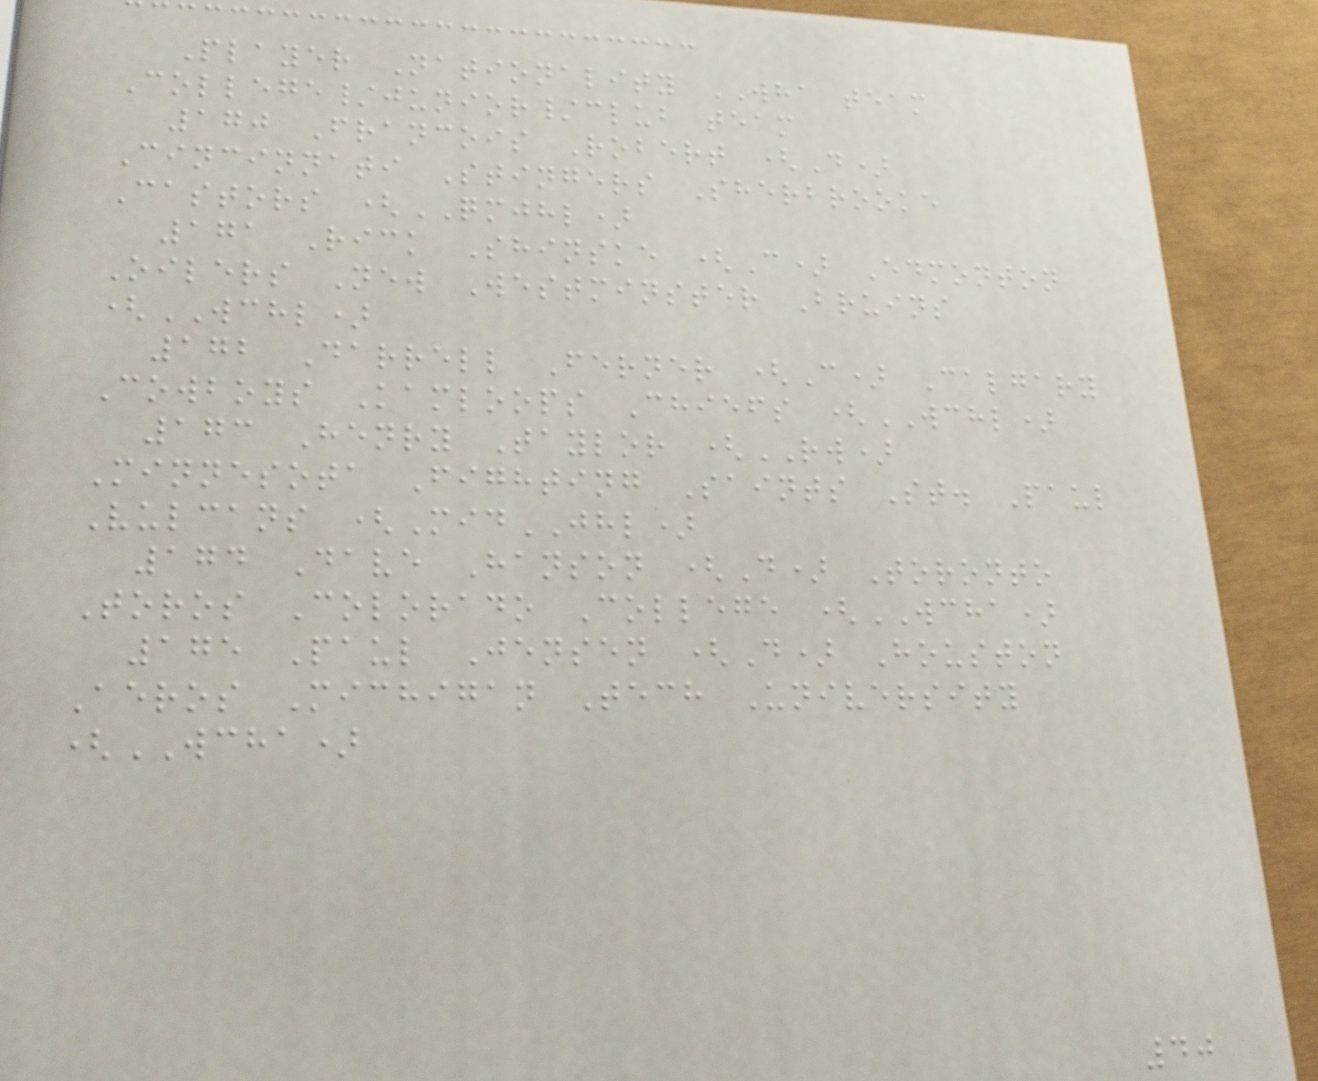Player Nationality WHA team
College/junior/club team
170 Francois Robert (D)
Cincinnati Stingers Sherbrooke
Castors (QMJHL)
171 Rick Shinske (C) Edmonton
Oilers New Westminster Bruins
(WCHL)
172 Darrell Ferner (C) Calgary
Cowboys Kamloops Chiefs (WCHL)
173 Henry Taylor (RW)
Minnesota Fighting Saints St. Paul
Vulcans (MidJHL)
174 Dave Hanson (D) Toronto
Toros Colorado College (WCHA)
175 Paul Jensen (D) Houston
Aeros Michigan Tech University
(WCHA)
40
